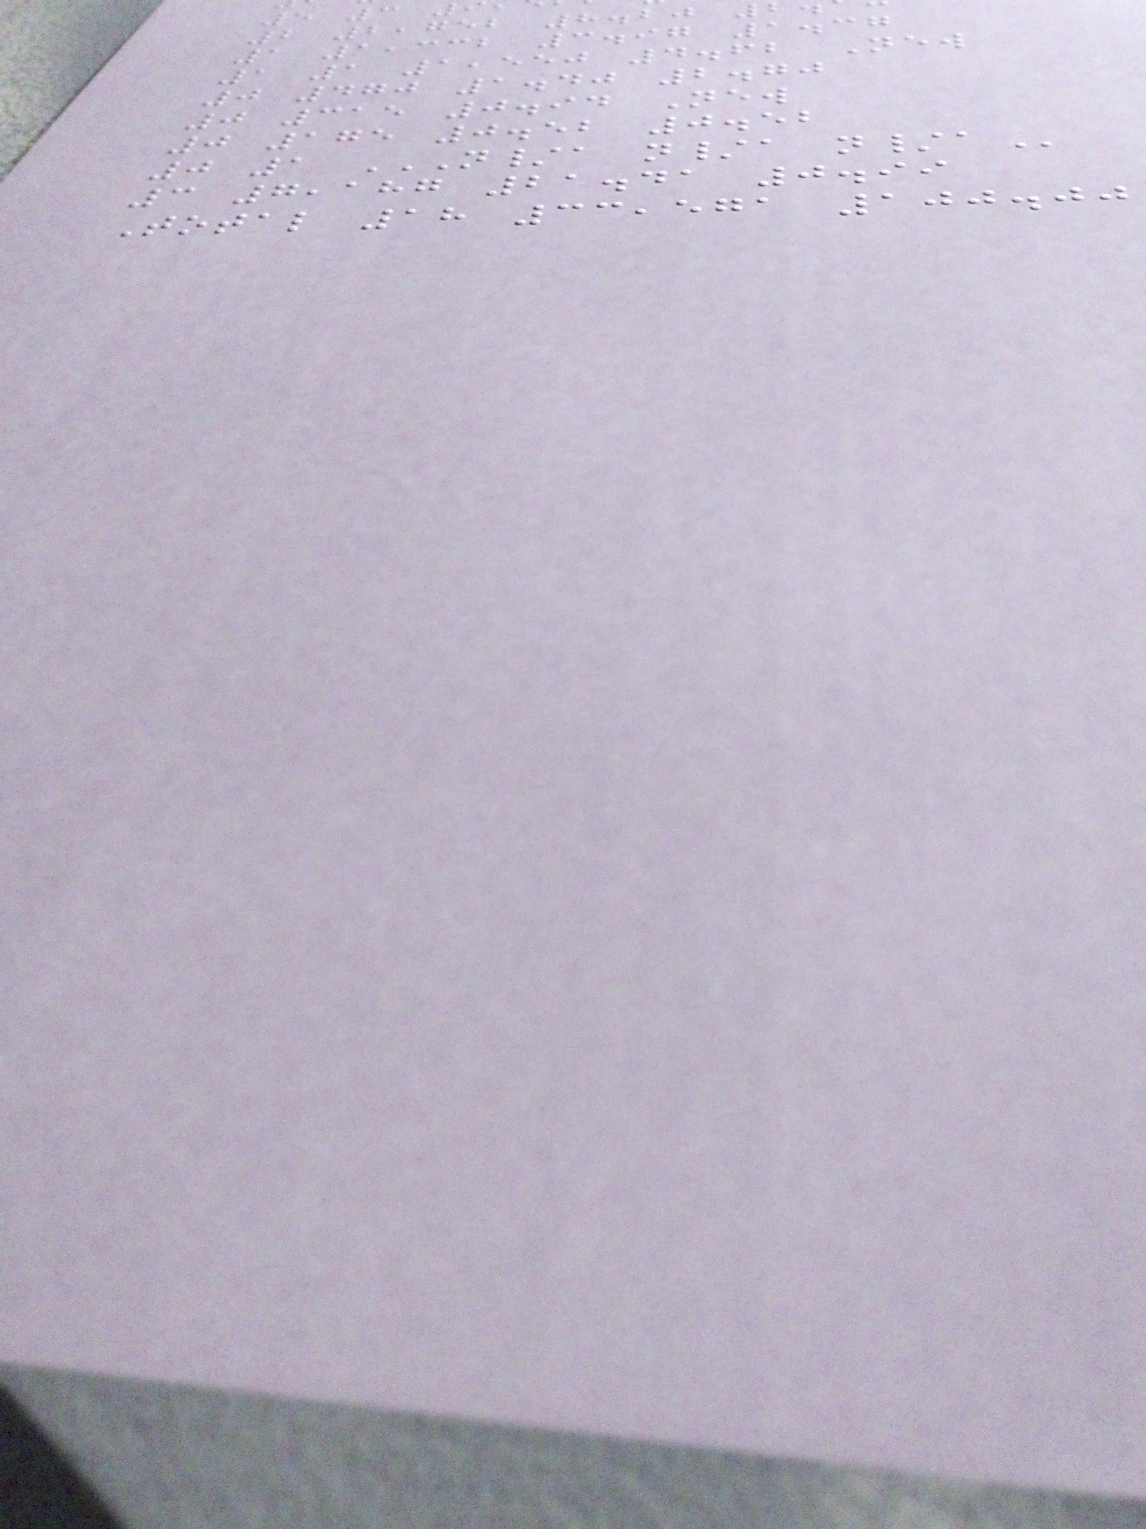2 2,752 8.20
1 1,332 3.97 1.37
1 1 1,550 4.62 New
0 470 1.40 2.70
0 315 0.94 New
0 175 0.52 0.52
0 1 N/A N/A N/A
3 7,187 21.41 0.99
Total 18 33,571 100.00
